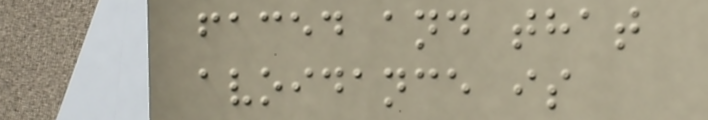faced and that
avoidance is
